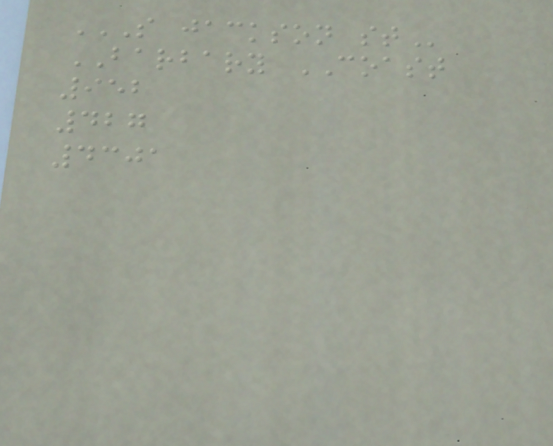S JACKSON ST
BARBARY COAST
952
427
4301
